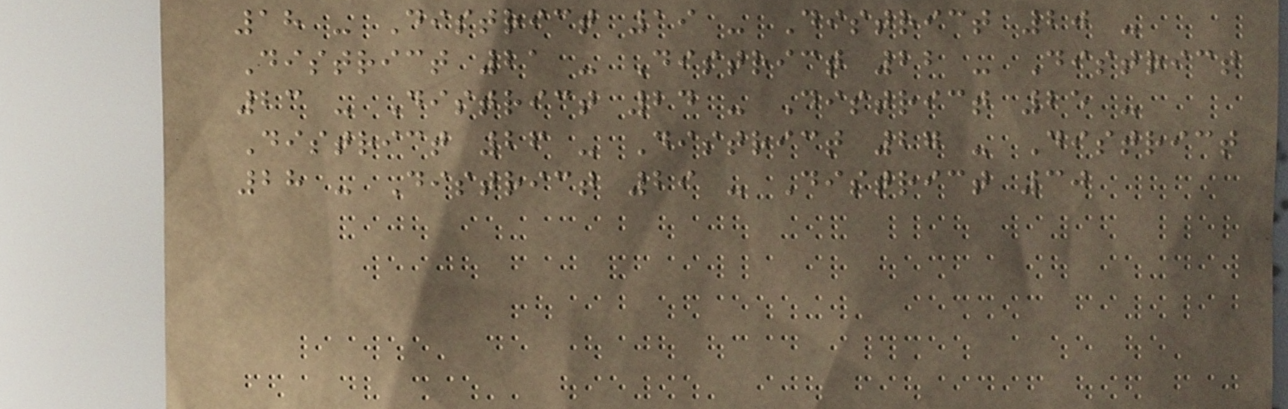18 - District 19 - District 20 -
District 21 - District 22 - District
23 - District 24 - District 25 -
District 26 - District 27 - District
28 - District 29 - District 30
